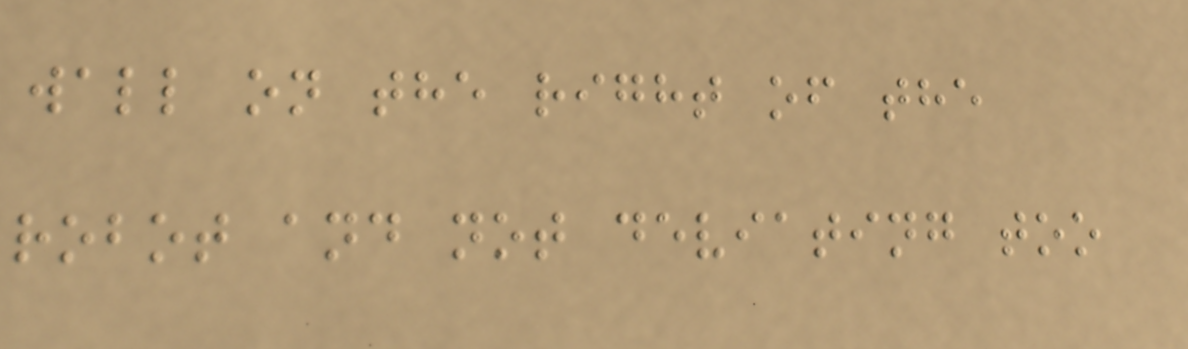wall on the right of the
robot and not deviating too
